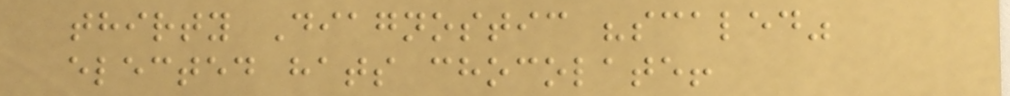thirty Diagnostic "scaled"
elected hats chocolate!
